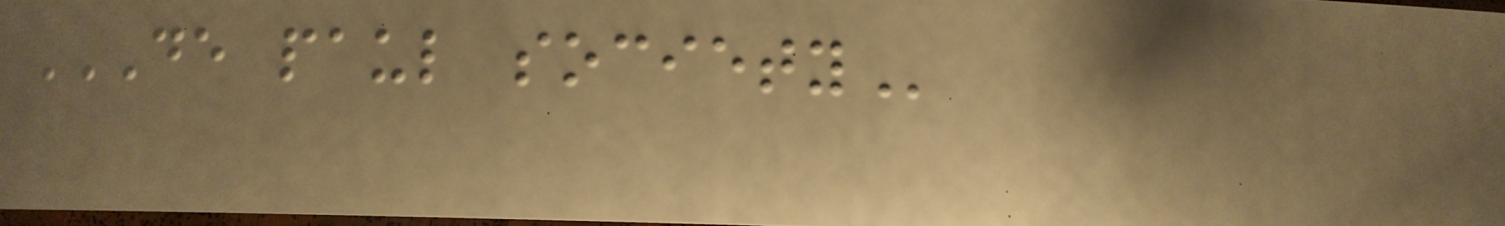DE PAUL SOCIETY
